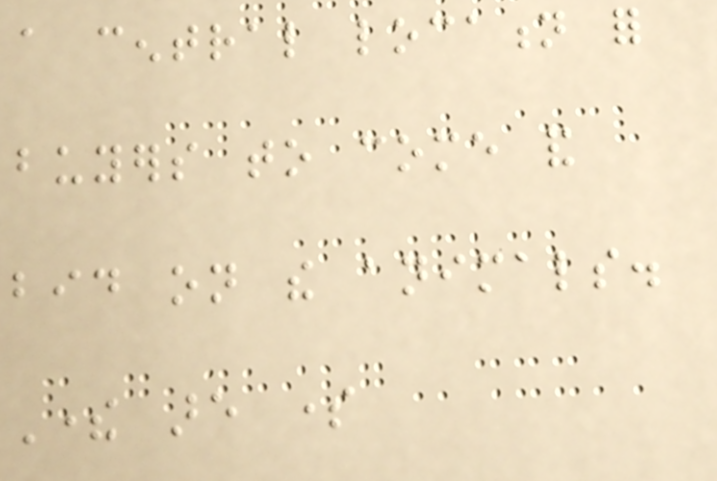a central location for
buyers to come and
bid on the animals.
There are some
